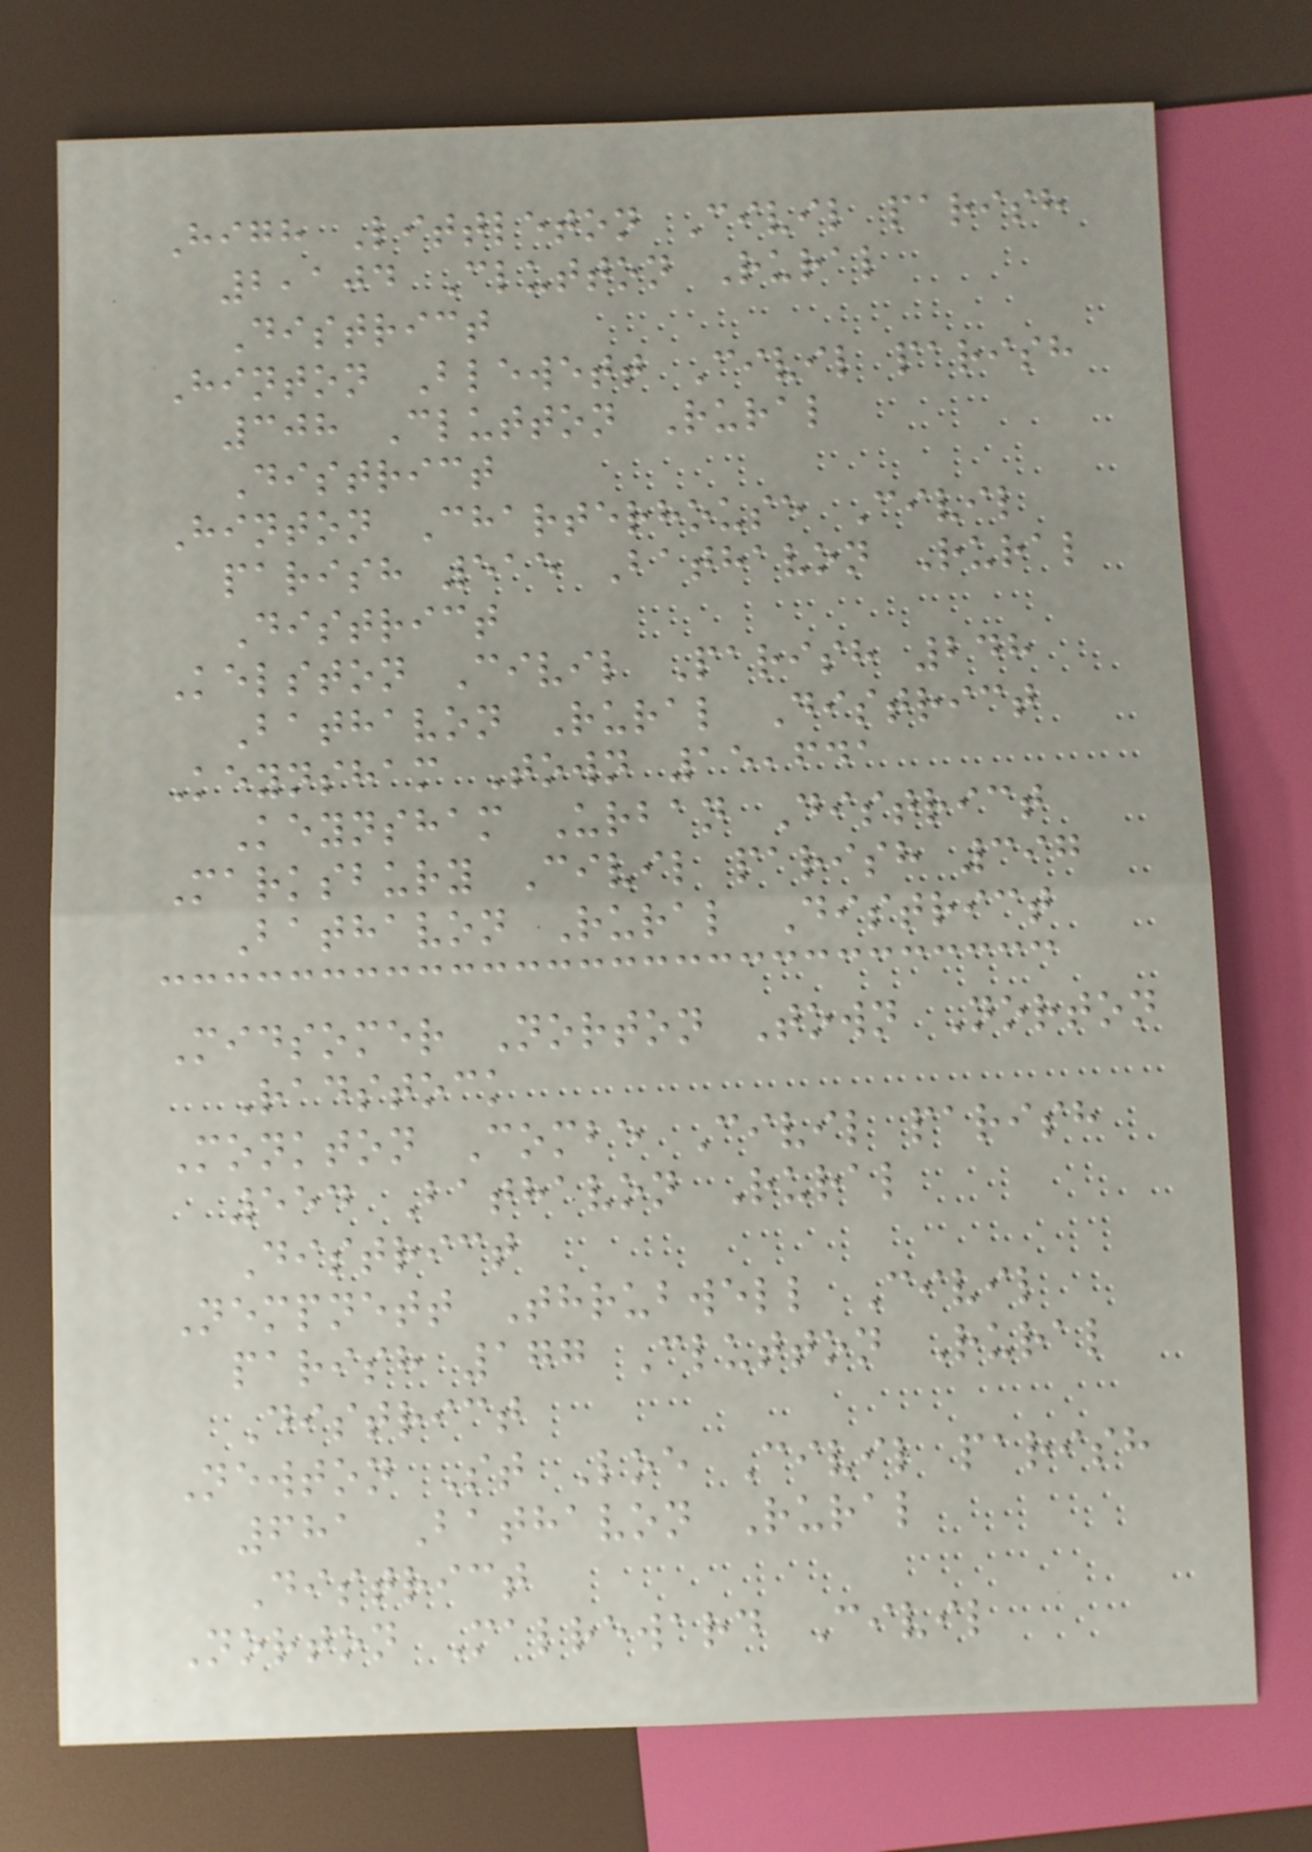High Littleton Civil parish
2,104 Clutton Rural
District
Hinton Blewett Civil parish
308 Clutton Rural
District
Hinton Charterhouse Civil
parish 515 Bathavon Rural
District
Kelston Civil Parish 248
Bathavon Rural District
Keynsham Town 15,641
Keynsham Urban District
Marksbury Civil parish 397
Bathavon Rural District
Midsomer Norton Town Norton
Radstock
Monkton Combe Civil parish
554 Bathavon Rural
District
Nempnett Thrubwell Civil
parish 177 Clutton Rural
District
Newton St Loe Civil parish
681 Bathavon Rural
District
Norton Malreward Civil
